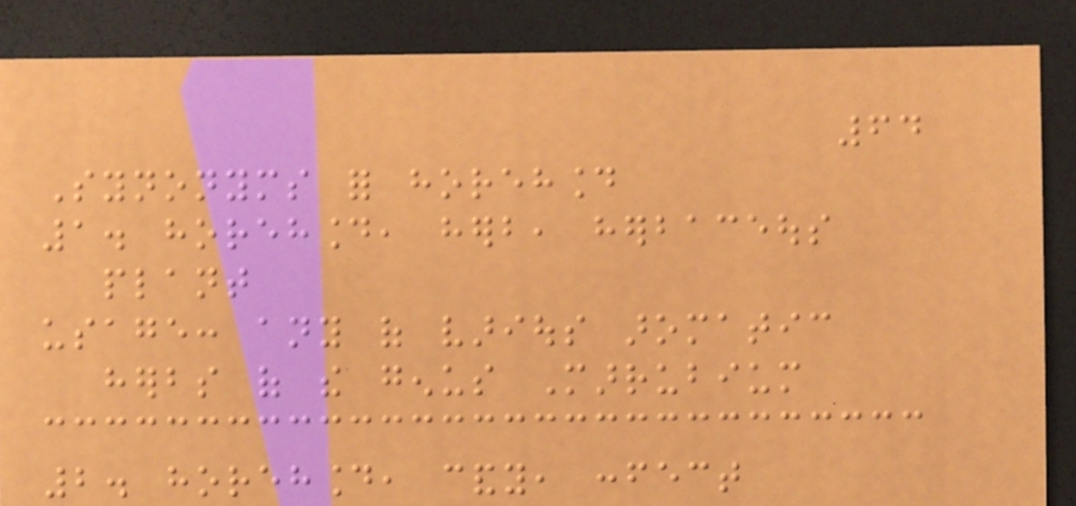64
Synonyms for horehound
1. horehound, herb, herbaceous
plant
usage: any of various aromatic
herbs of the genus Marrubium
2. horehound, candy, confect
